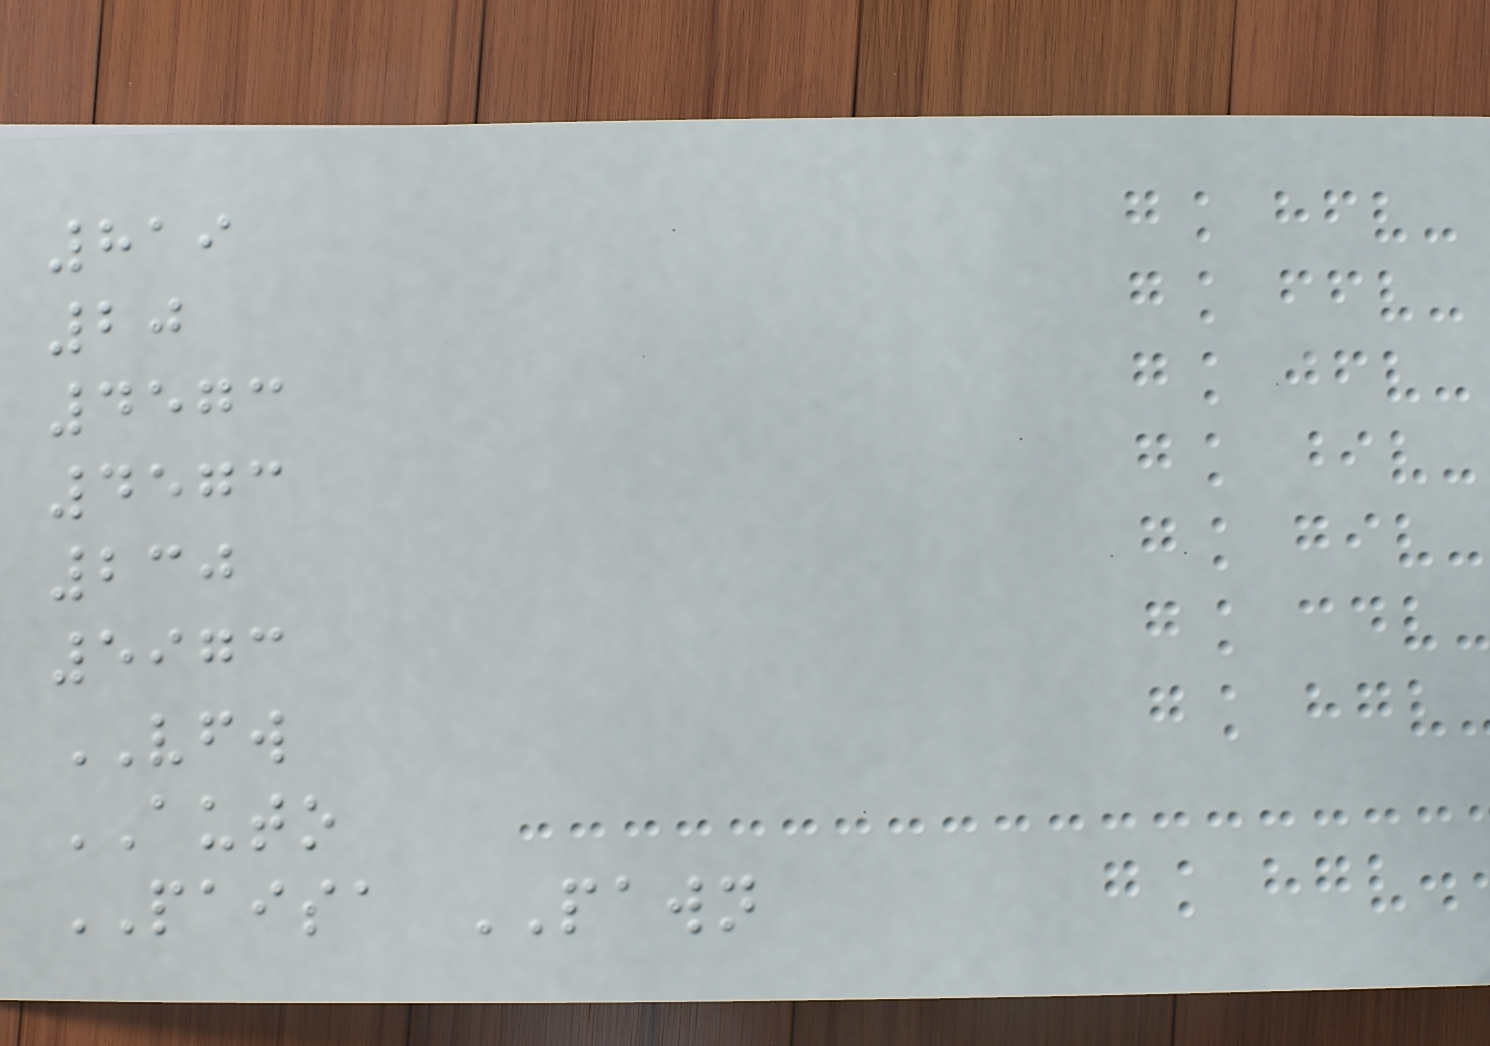819
20
4573
4573
230
5973
VFW
AUTO
PAISA PAWN
